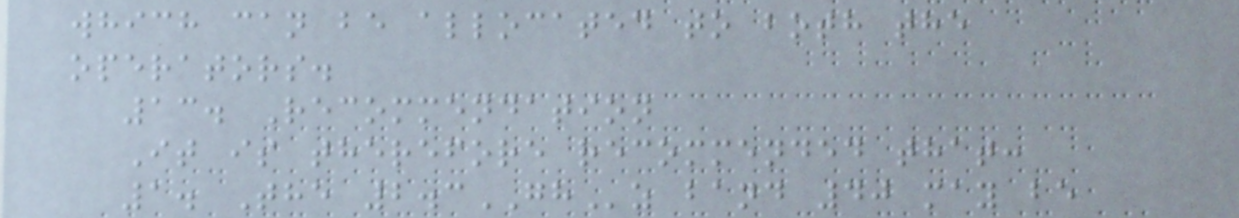which can be allocated to both the
operators.
13. Recommendation
It is therefore recommended that:
1. The 2.3GHz band 40 may be
